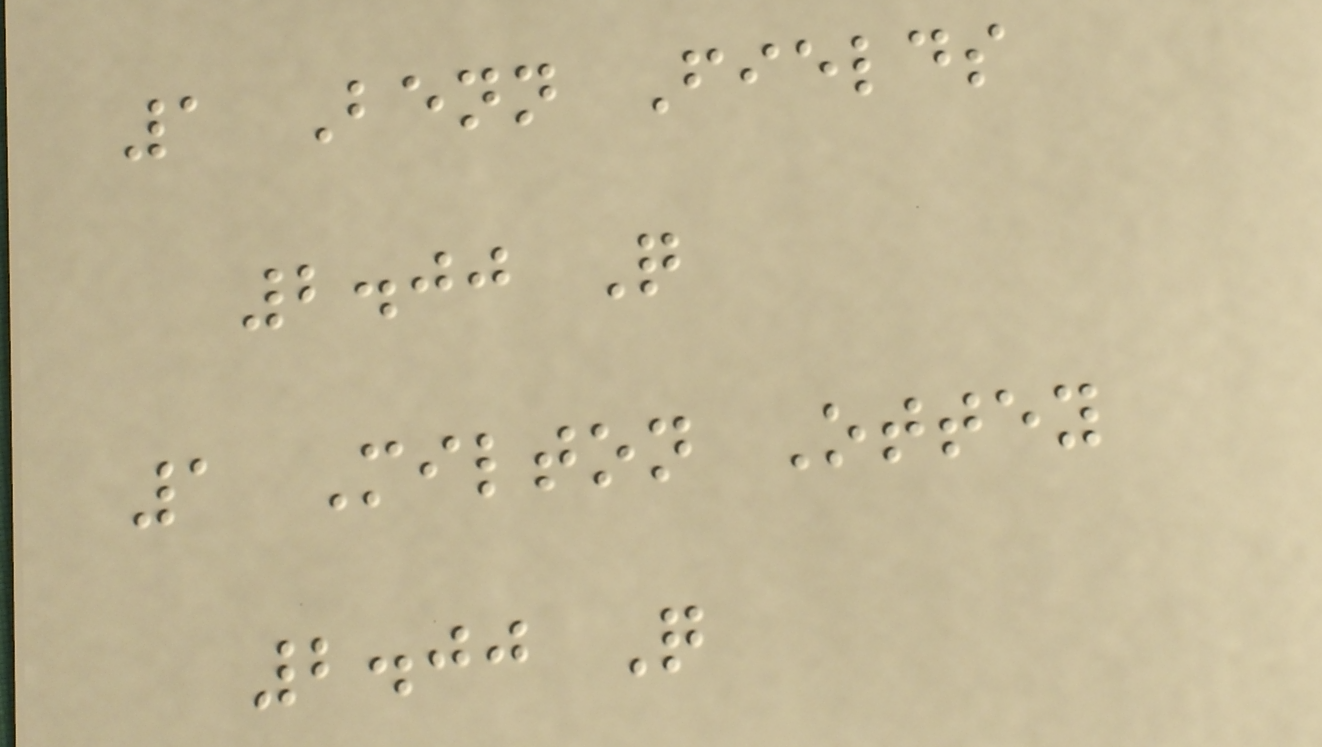1 Benn Fields
2.00 Q
1 Milton Ottey
2.00 Q
